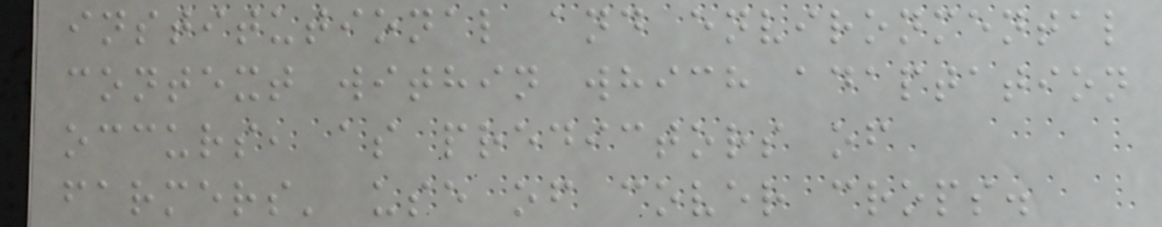institutional and environmental
context within which adaptation
occurs, as predictors of
farmers' use of cover crops.
